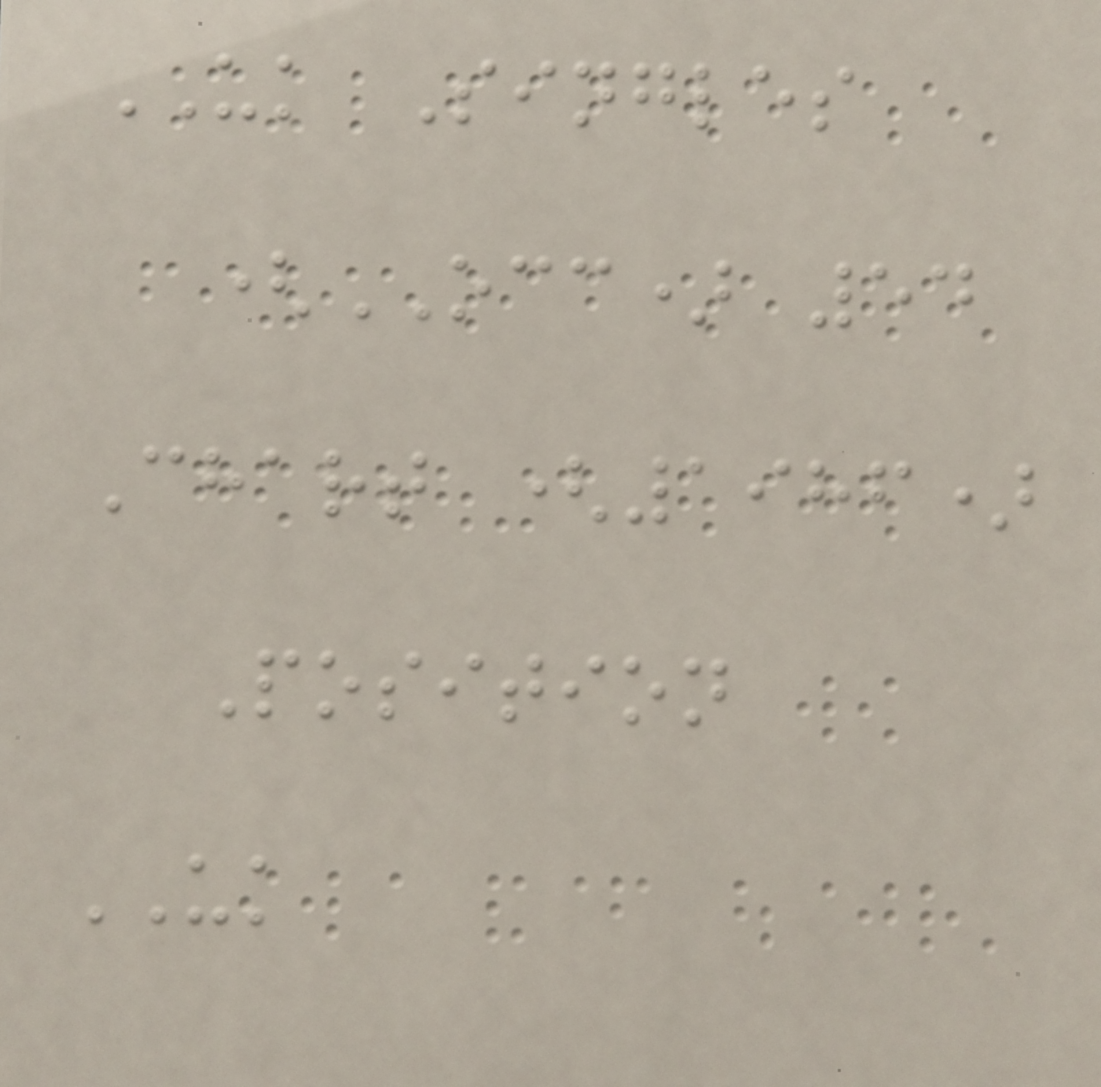UK Singles
(OCC) 54
Chart (1986)
Position
UK
